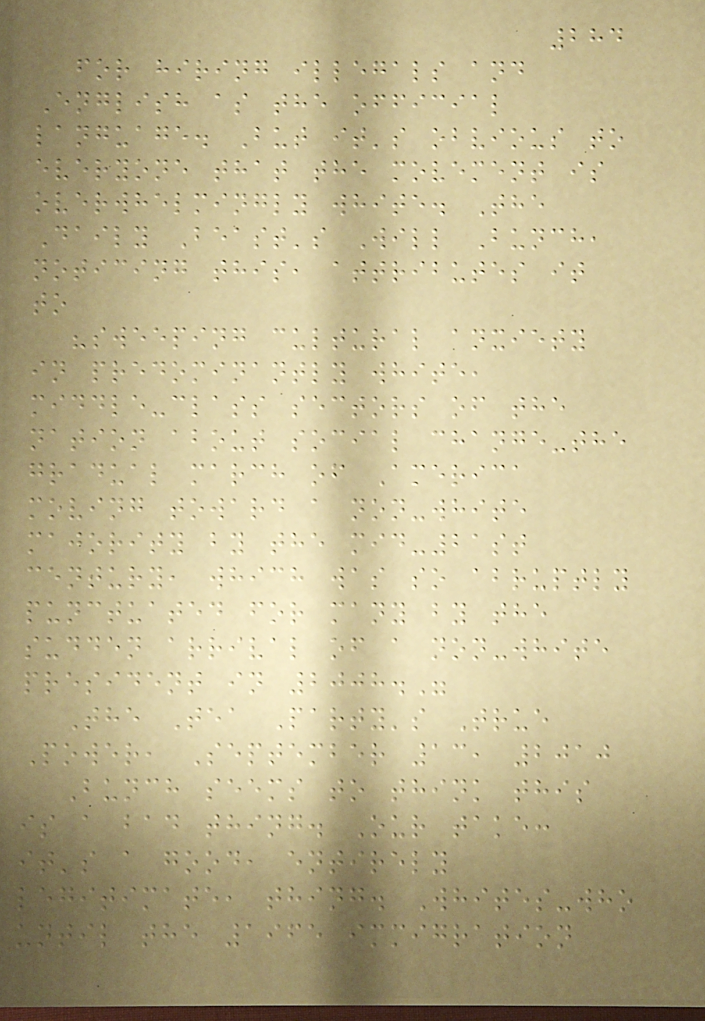284
for hiring illegals and
English as the official
language. But it's obvious to
everyone that the movement is
overwhelmingly white. The
Daily Beast's Will Bunch,
noticing this, attributes it
to
"sweeping cultural anxiety
in predominantly white,
middle-class sectors of the
nation about social change-the
gradual march of America
moving toward a non-white
majority by the mid-21st
century, which was so abruptly
punctuated for many by the
sudden arrival of a non-white
president in 2008."
The Tea Party's True
Power, September 13, 2010
Bunch seems to think this
is a bad thing. Our take:
it's a good, entirely
legitimate, thing. Whites-who
until the 1965 immigration
